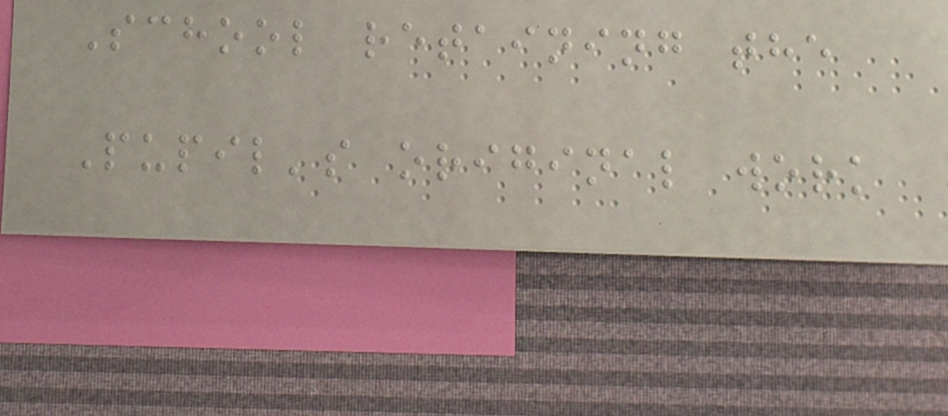School retaining the
Pupil's original work
